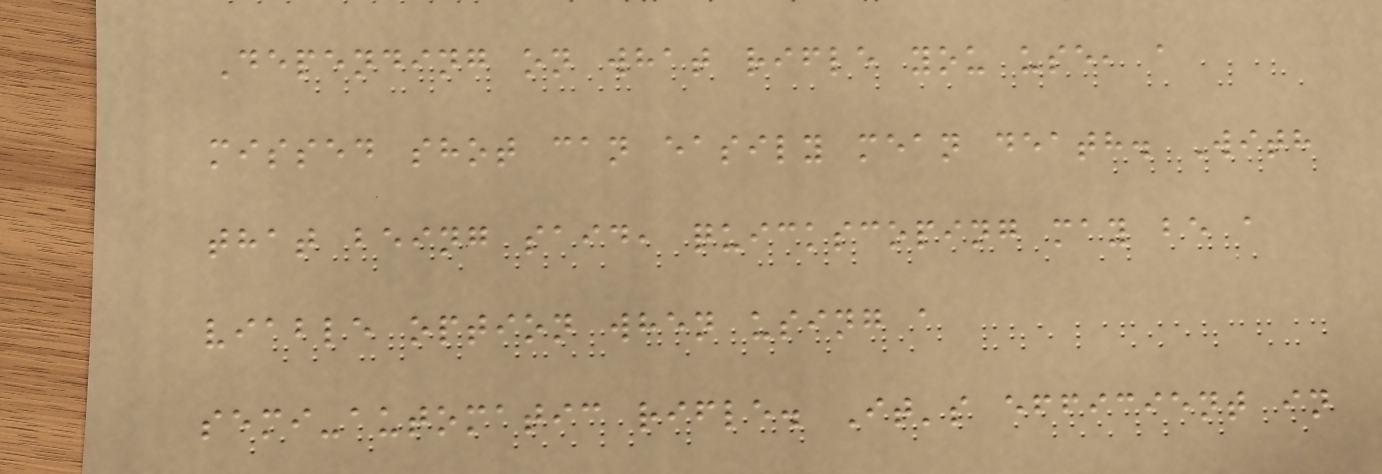Depending on what rifle you use, a
missed shot can easily mean death. With
that being said, quickscoping may be a
viable option when using a
semi-automatic rifle. It's efficient in
